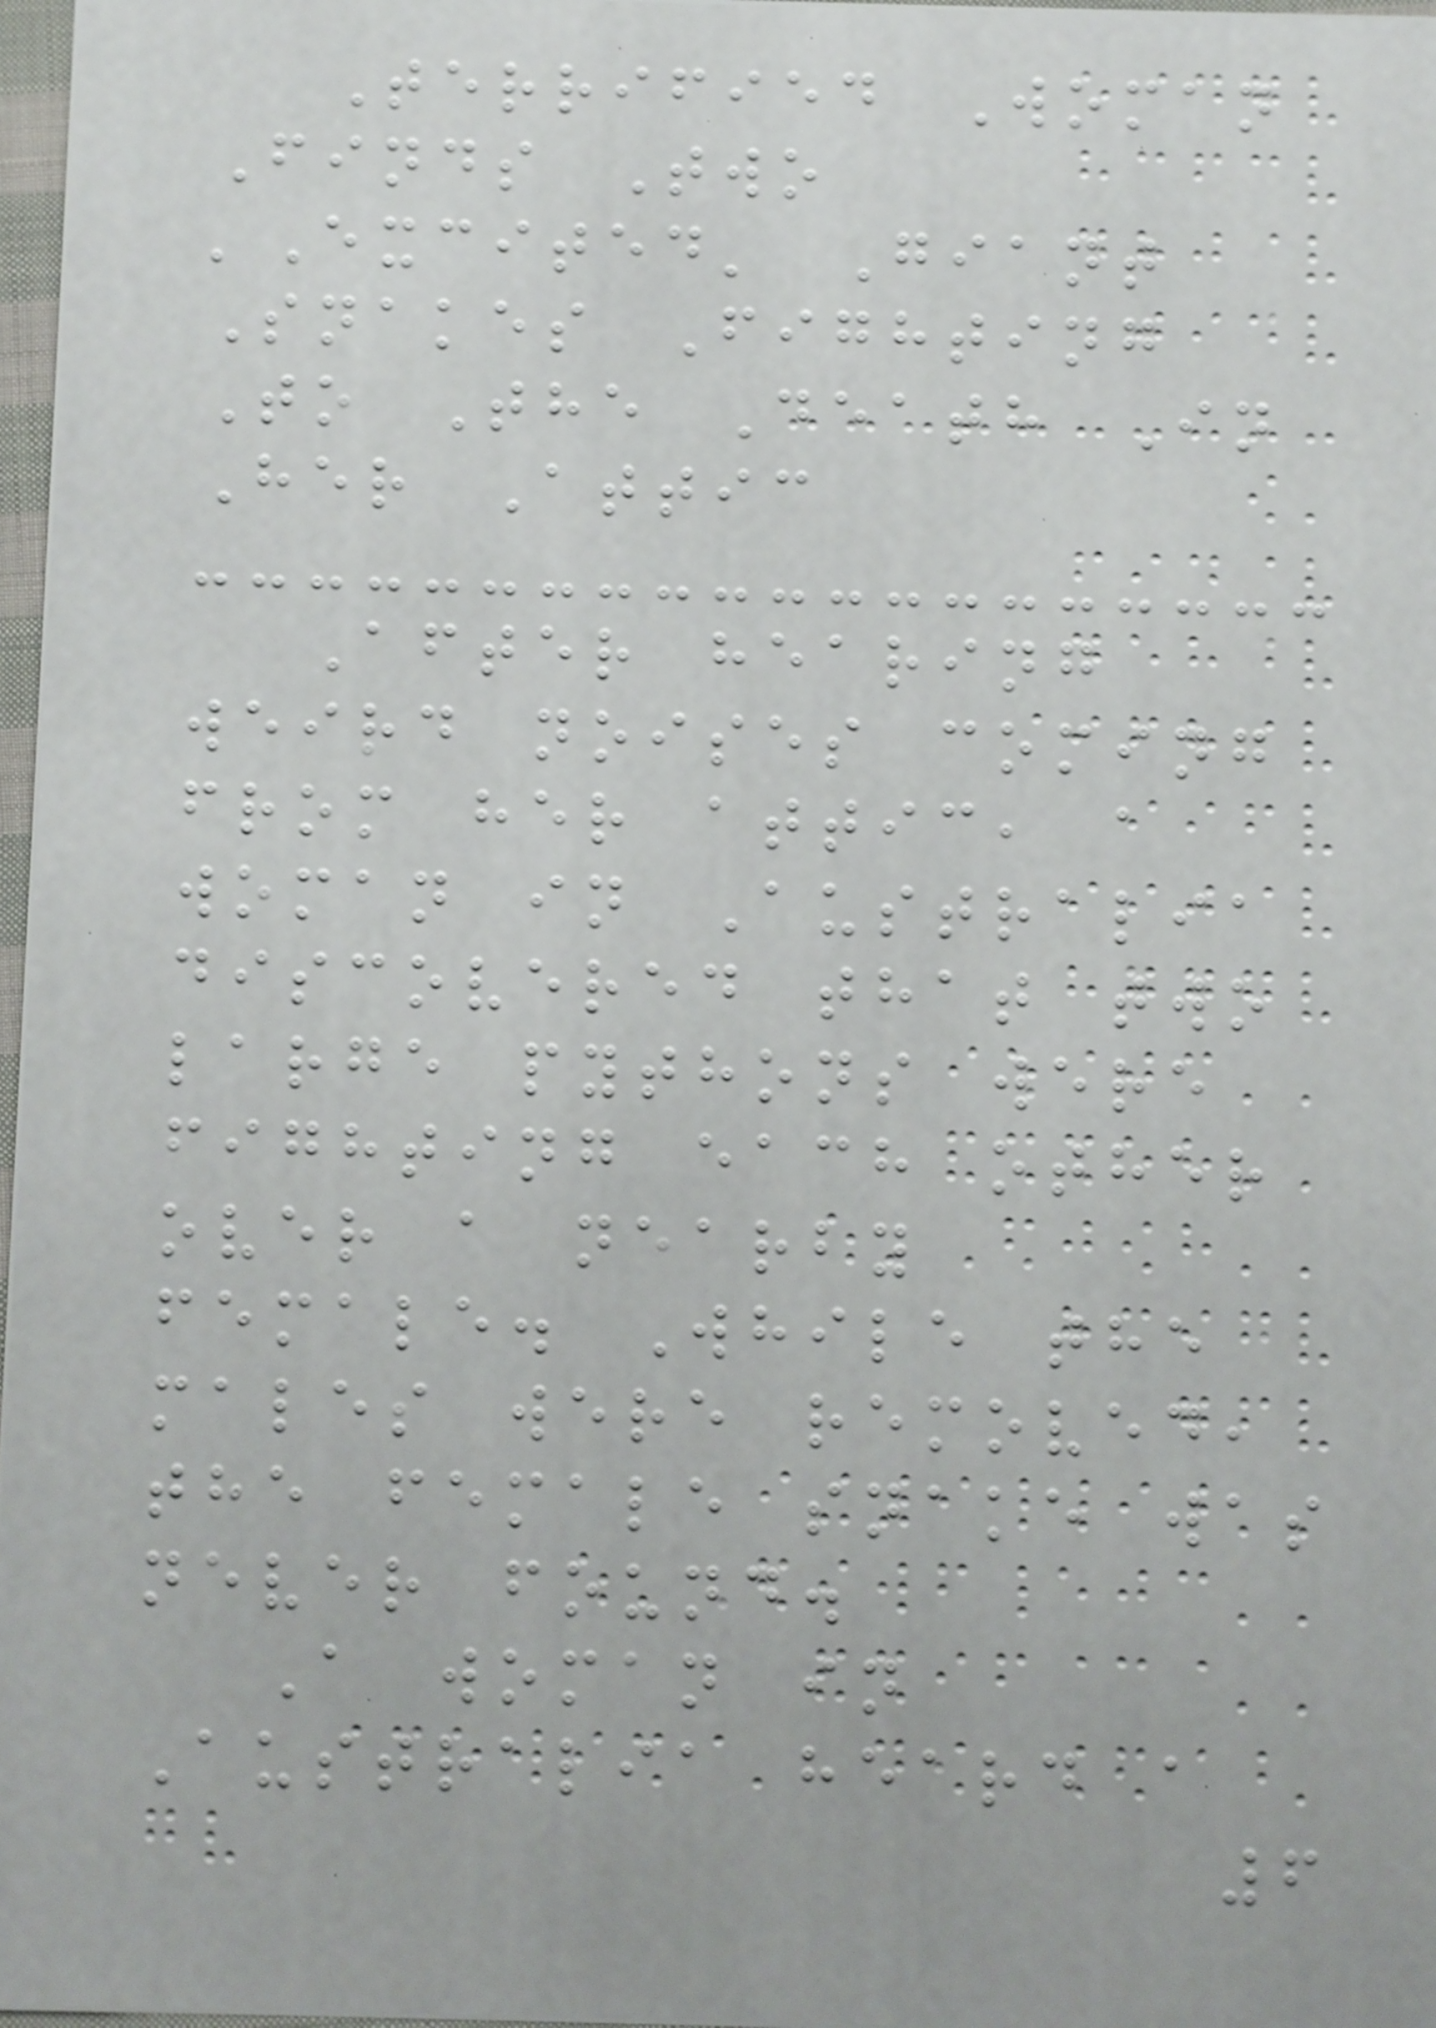Terrified Woman
Finds Two
'Excited' Giant
Snakes Fighting
To The Death In
Her Attic
After hearing
weird noises coming
from her attic, a
woman in Australia
discovered that two
large pythons were
fighting each other
over a nearby
female. While the
males were removed,
the female snake was
never found.
A woman in
Australia heard a
6
